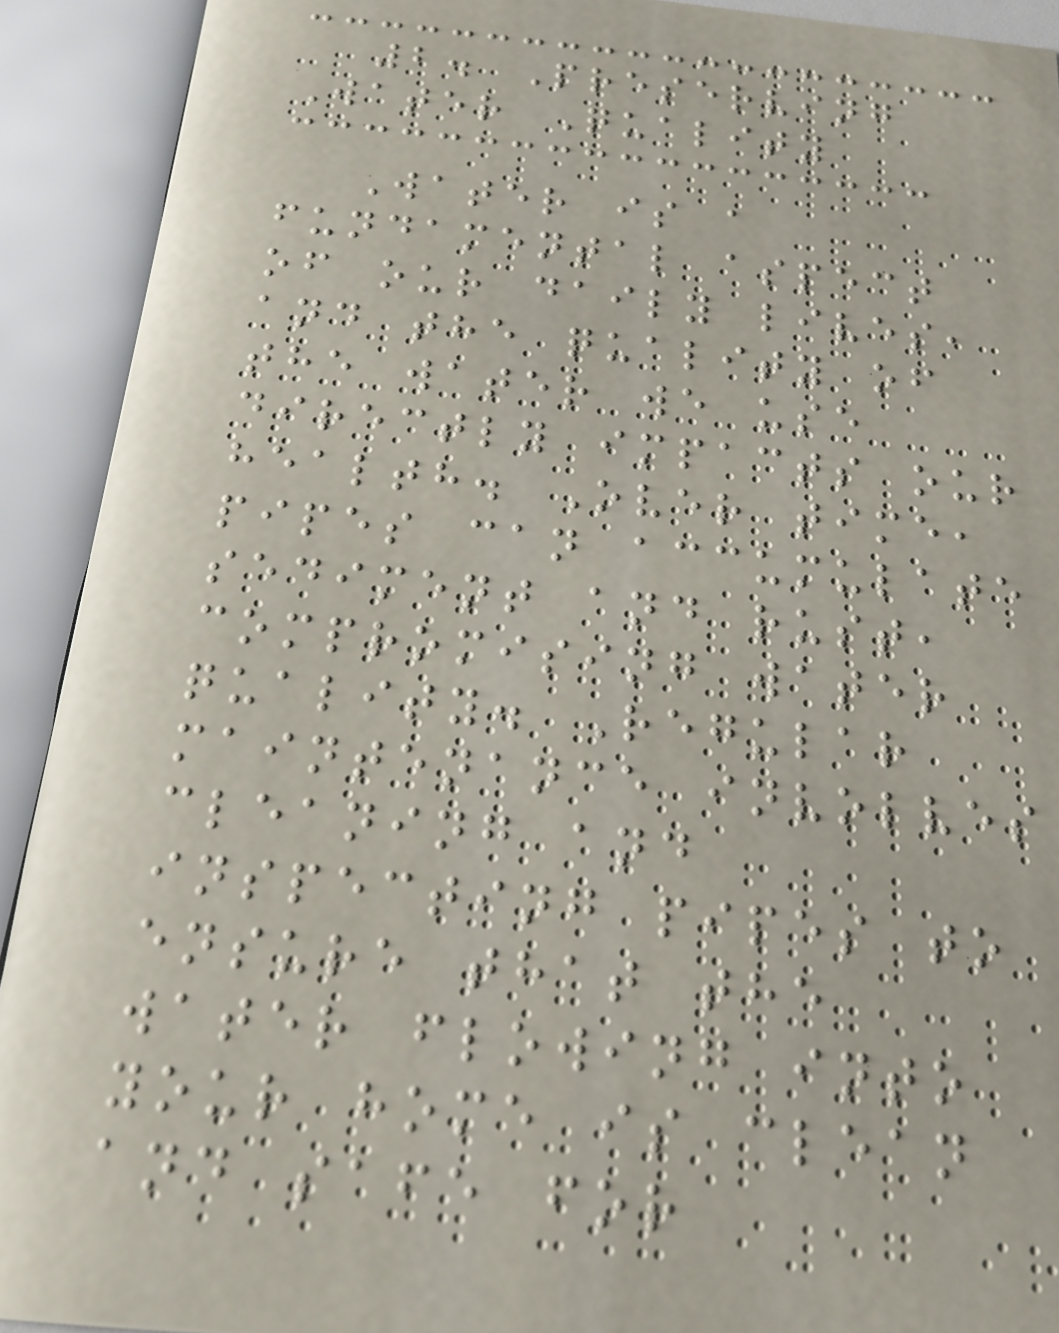2. Preserving
Water Quality
Water is a
fundamental aspect
of our daily lives,
and the quality of
the water we use
directly impacts our
health. Over time,
pipes can accumulate
sediment and rust,
compromising water
quality. Regular
maintenance involves
cleaning and
inspecting pipes to
ensure that the
water flowing into
your home is clean
and safe for
